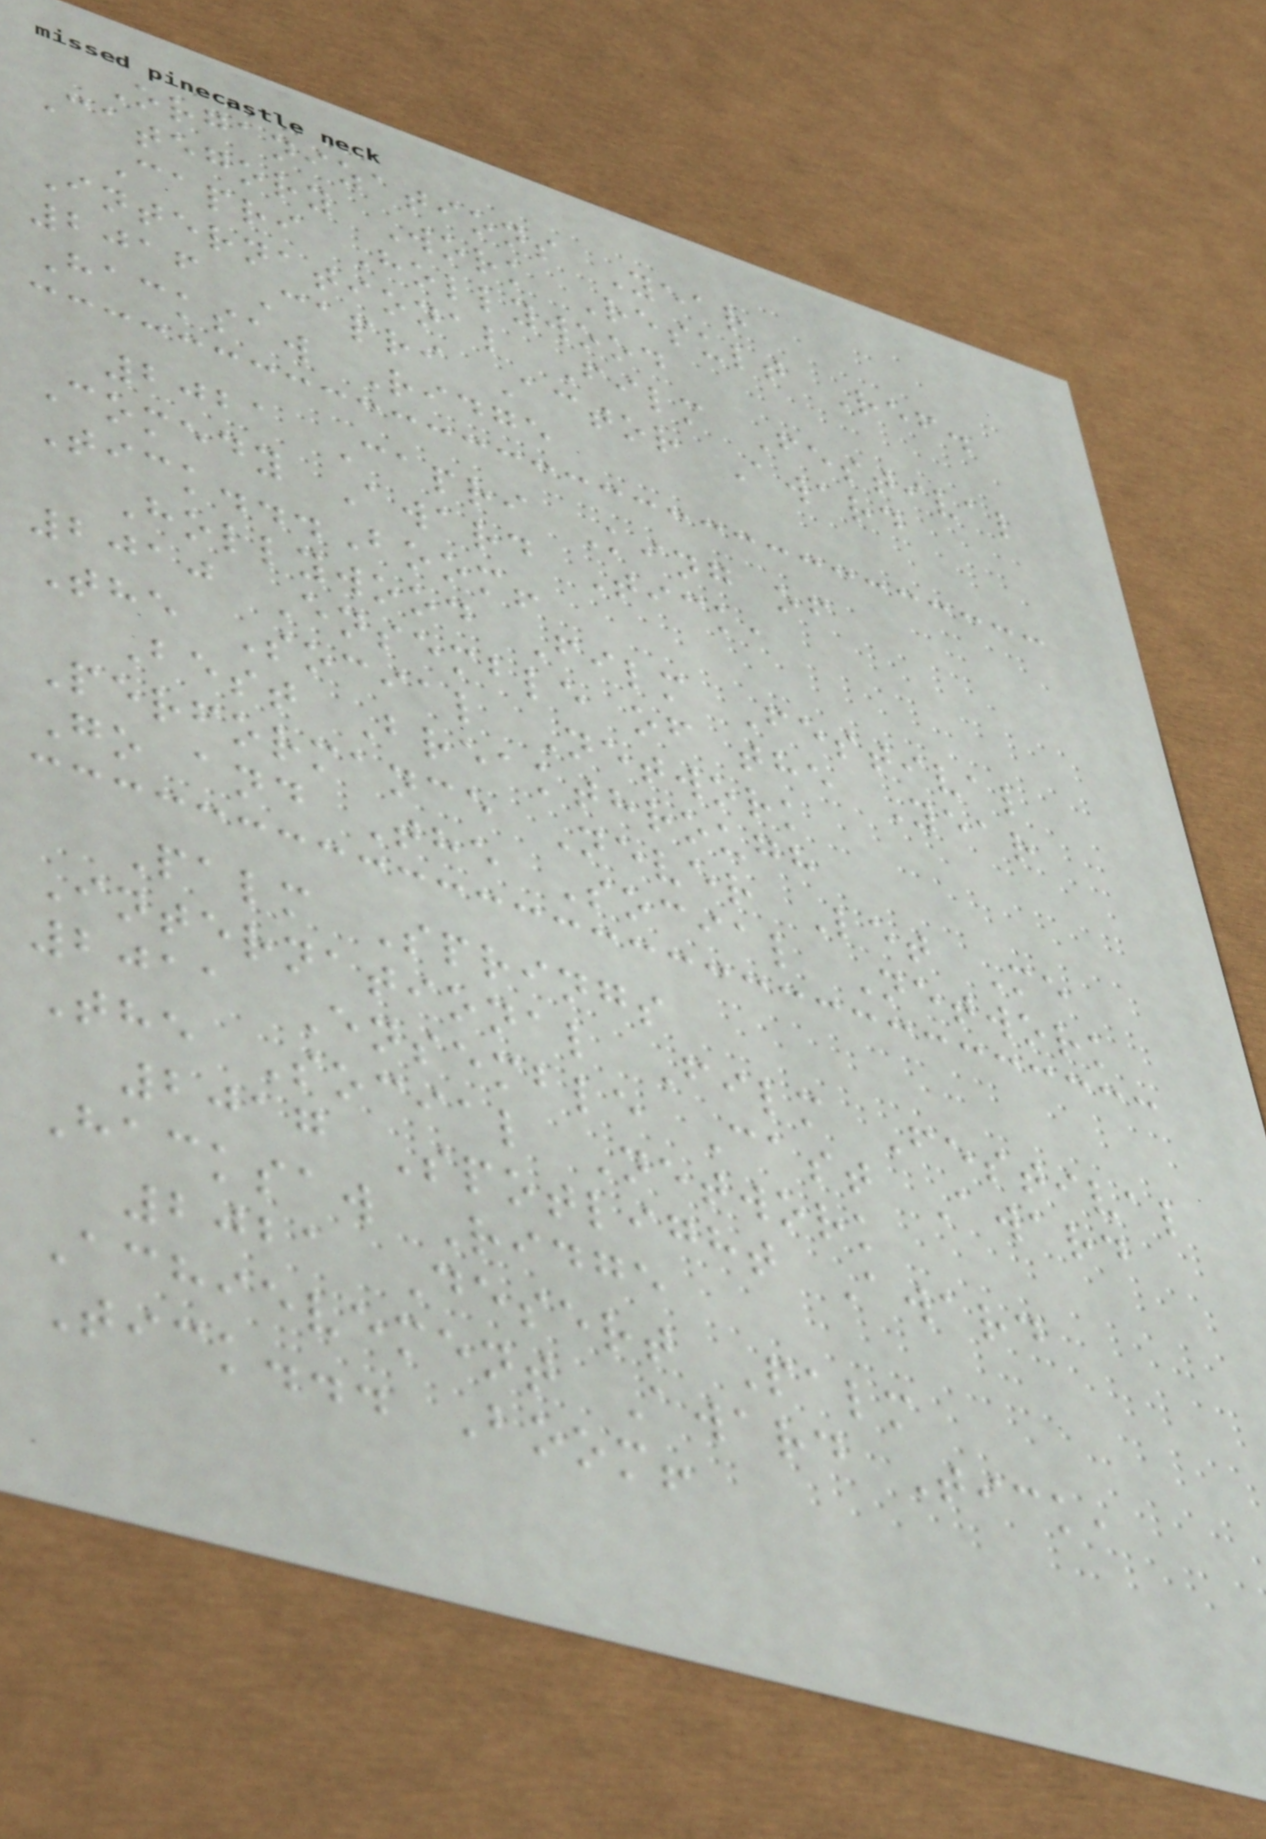Organizations Year
Category Work Result Ref.
Capri Hollywood
International Film Festival
2016 Capri Actor Award
Hacksaw Ridge
2021 Capri King of
Comedy Award Tick,
Tick...Boom!
Hollywood Film Festival
2010 Ensemble of the Year
The Social Network
Best Breakthrough
Performance Never Let Me
Go and The Social Network
Palm Springs
International Film Festival
2011 Ensemble Cast Award
The Social Network
2017 Spotlight Award
Hacksaw Ridge
2021 Desert Palm
Achievement Award Tick,
Tick... Boom!
